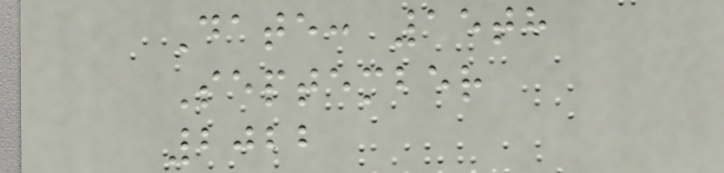Date: 15th
September
2022
